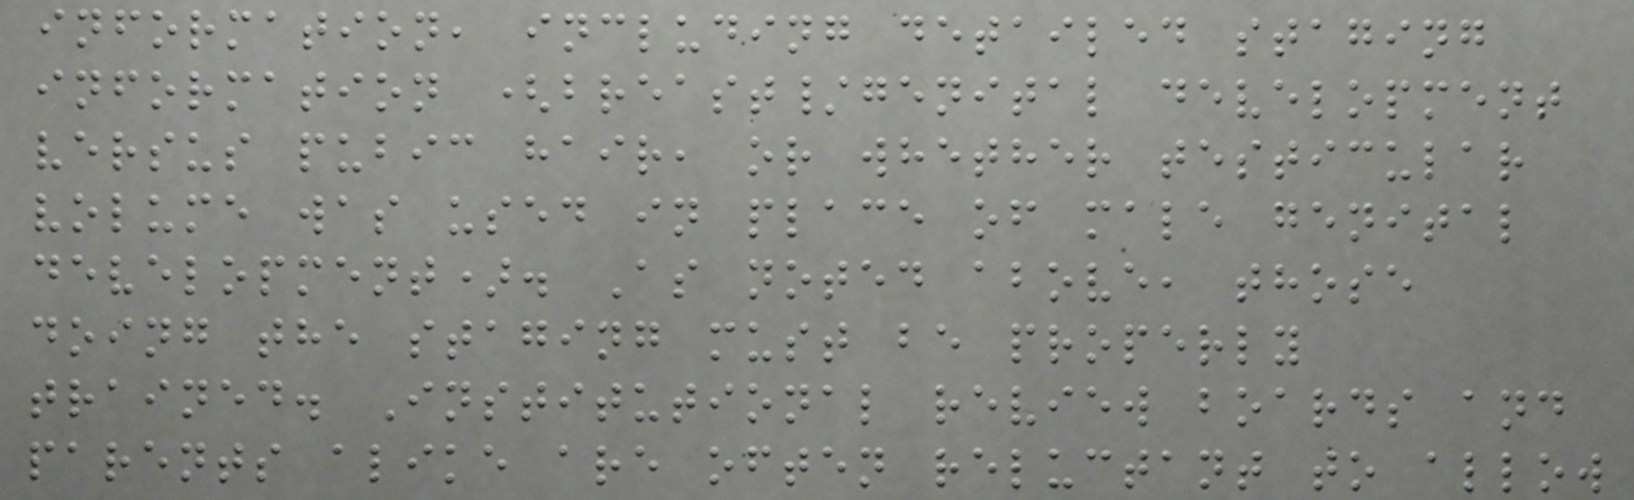information, including detailed staging
information (breast/genital development
versus pubic hair, or whether testicular
volume was used in place of male genital
development). As noted above, those
doing the staging must be properly
trained. Institutional review boards and
parents alike are often reluctant to allow
